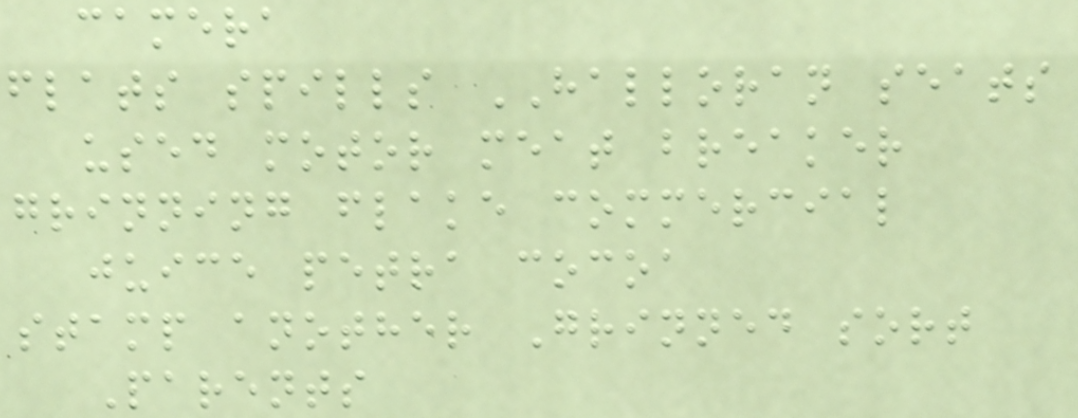camera
flats spills HALLORAN seats
used motor meat breaker
grinning flake commercial
juice petra cocoa
stamp another Grinned sort
Parents
